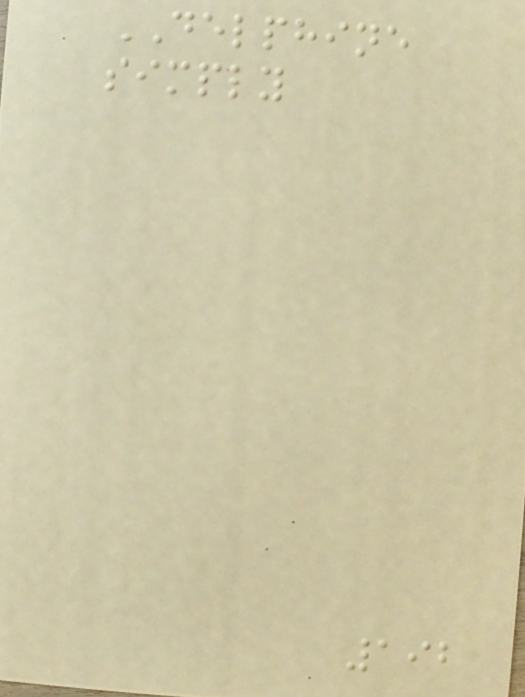DELPHINE
simply
192
